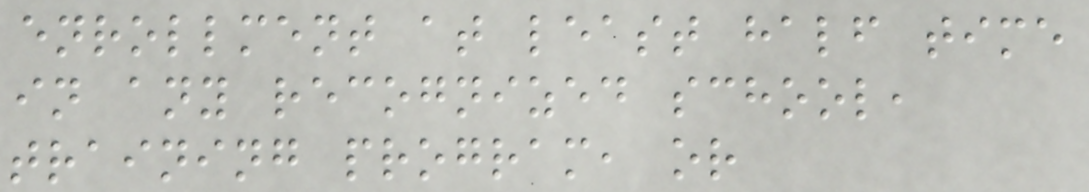enrollment at least half time
in any recognized school,
training program, or
